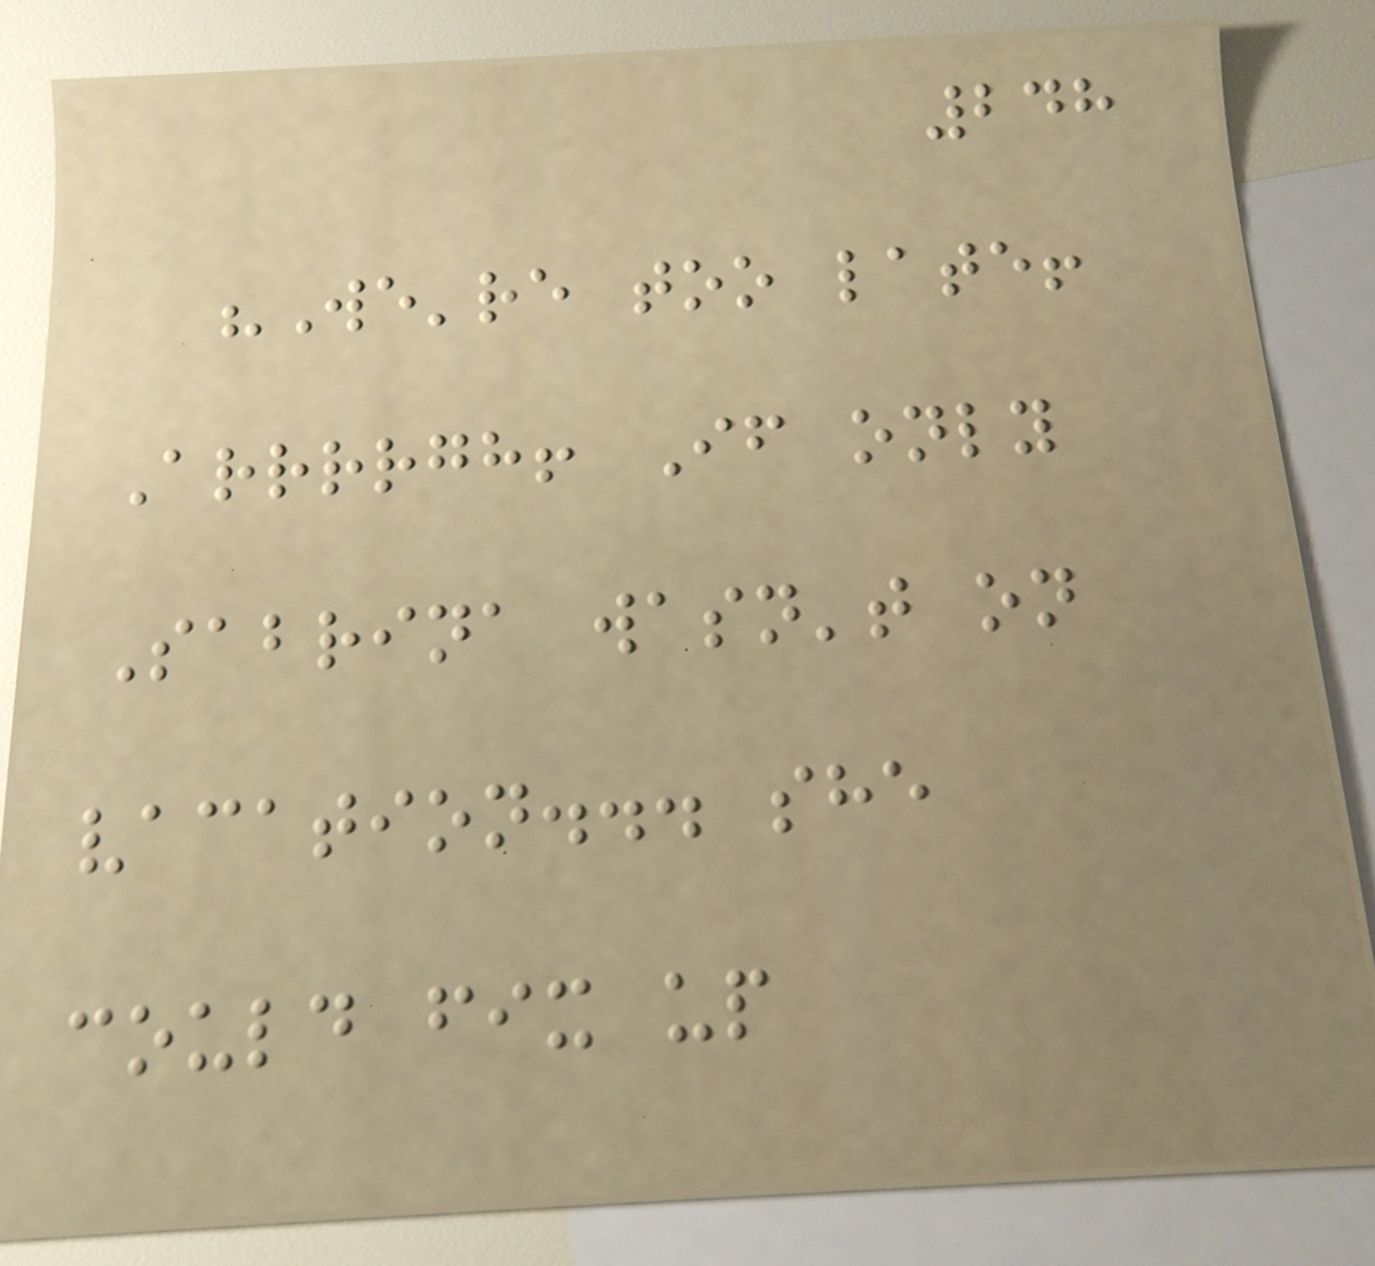248
"We're too late!
Arrrrgh! If only
Sabrina wasn't on
vacation... she
could fix up
